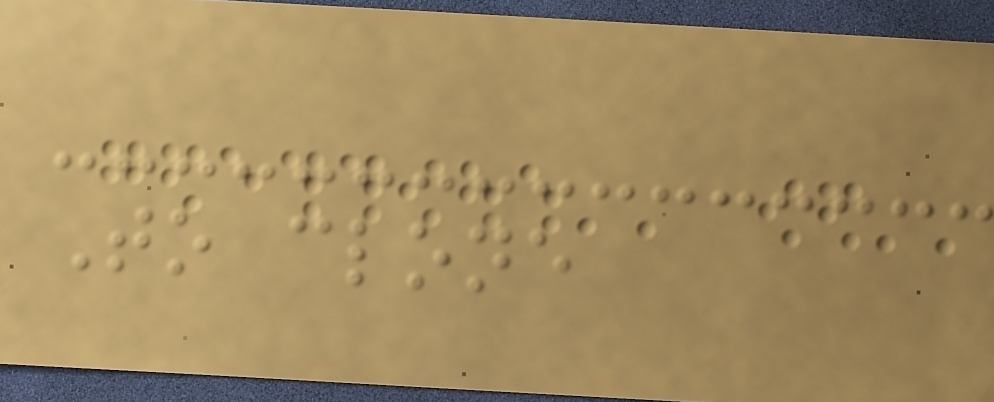To clone
